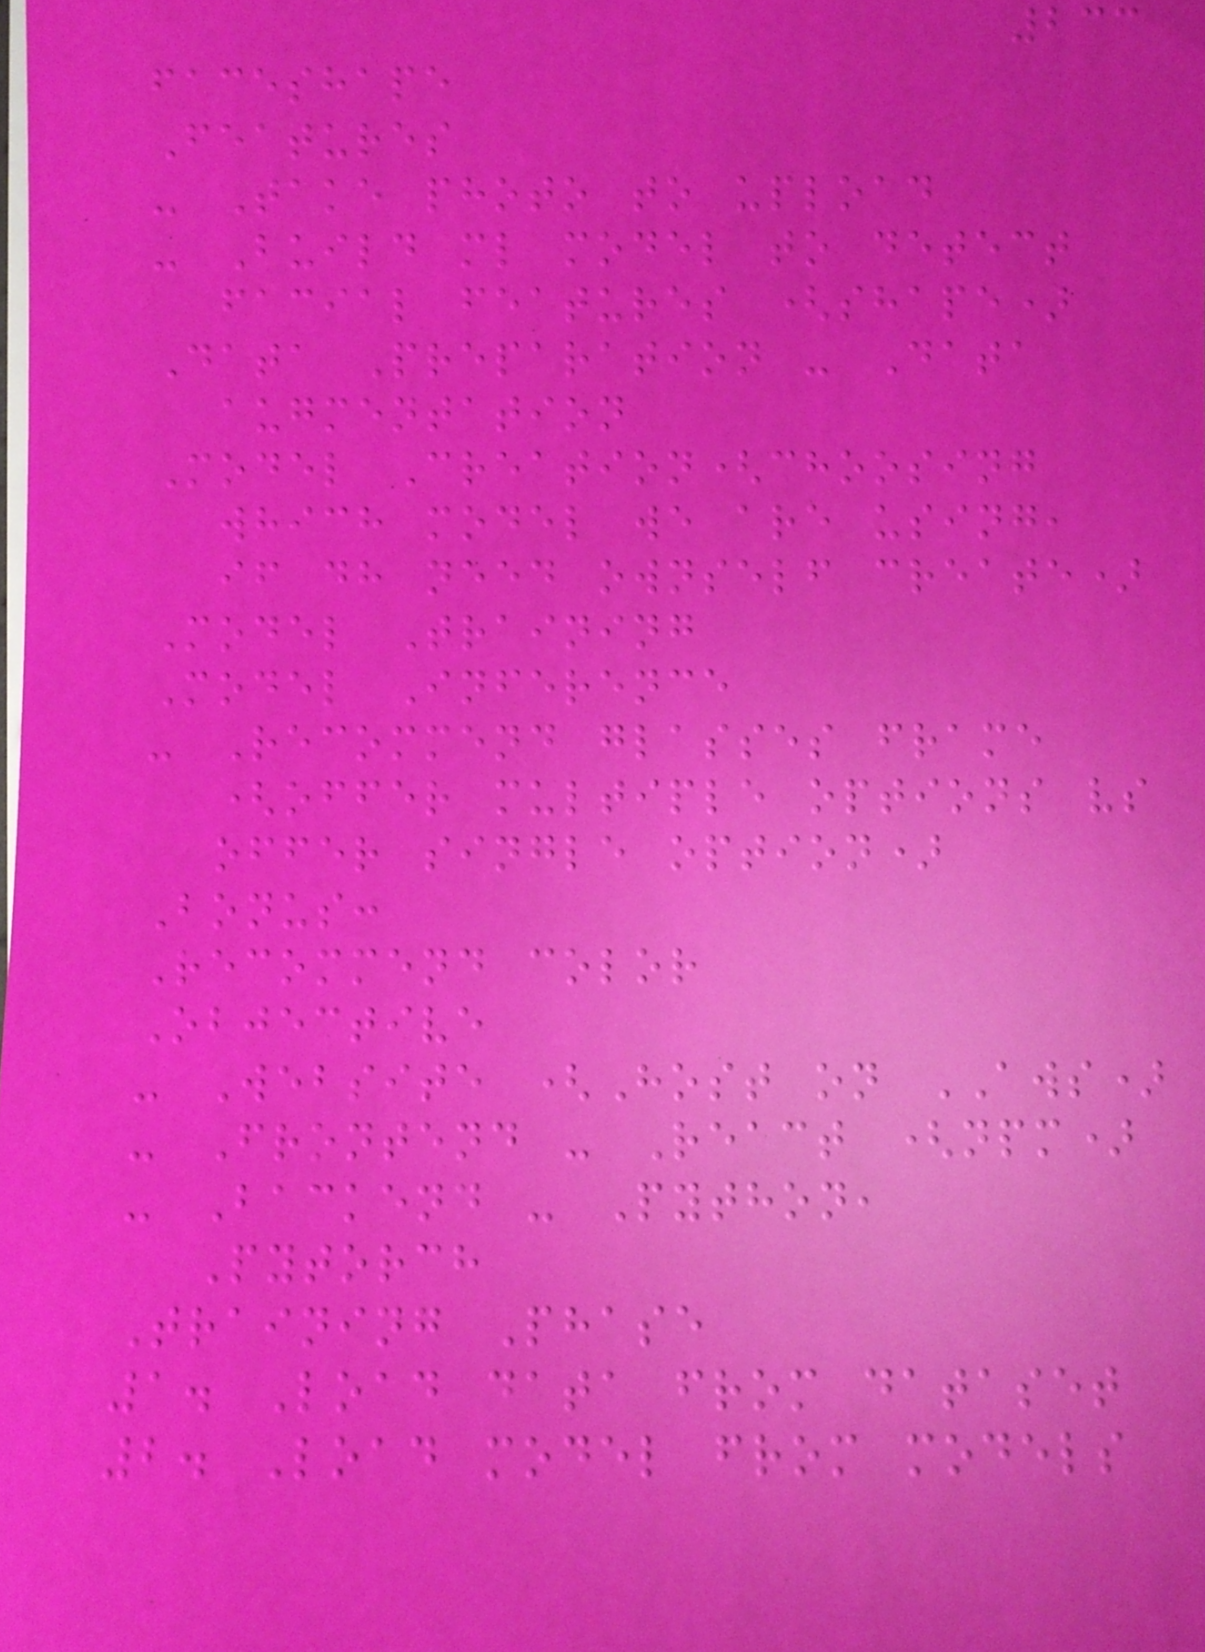233
faceshape
Features
- Take photo to upload
- Build ml model to detect
facial features (shape)
Data Preparation - Data
augmentation
Model Creation(choosing
which model we are using,
if dh need ownself create)
Model Training
Model Inference
- Recommend glasses frame
(offer multiple options vs
offer single option)
Bonus:
Recommend color
Objective
- Website (Host on AWS)
- Frontend - React (npm)
- Backend - Python,
Pytorch
Training Phase
1. Load data from dataset
2. Load model from models
